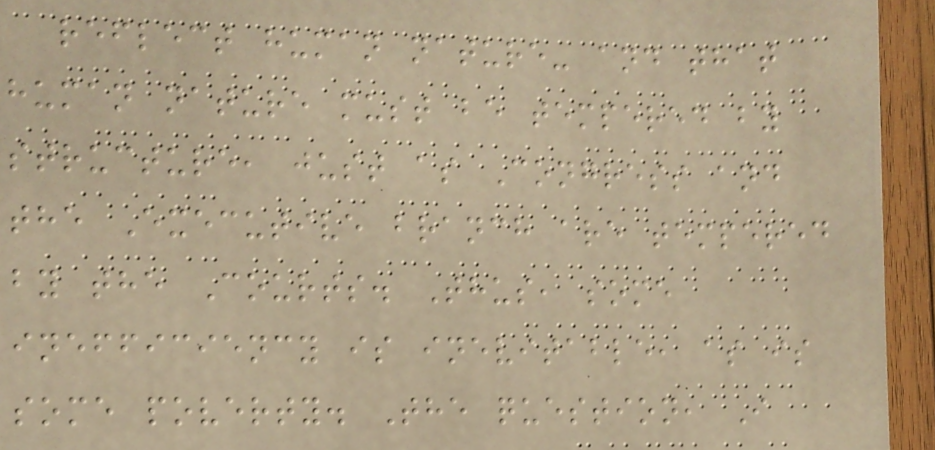reflect human nature- and that
human nature must be tempered by
structure, just as Congress and
the Executive branch are tempered
by the Courts. Thus, some
inefficiency is inevitable, as is
some poverty. The question, I
